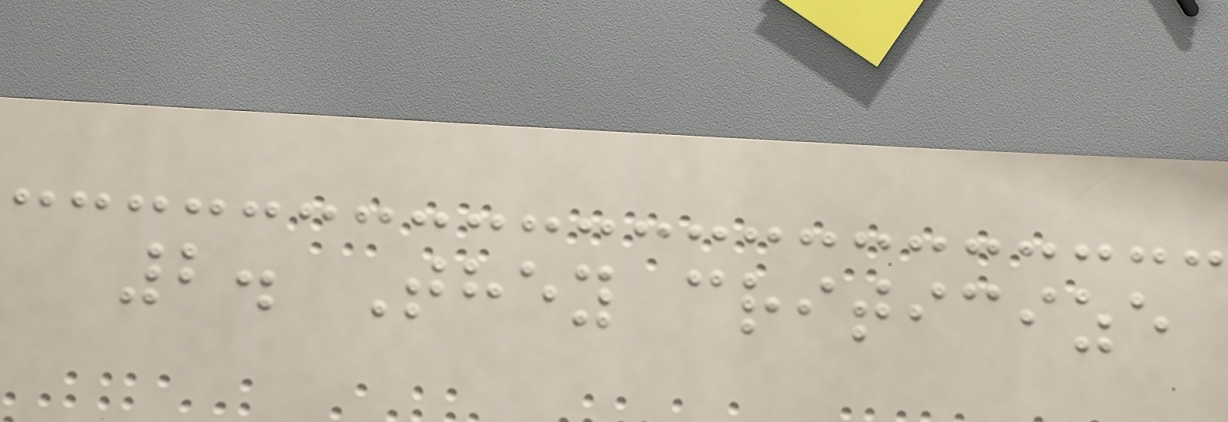2. They criticize
